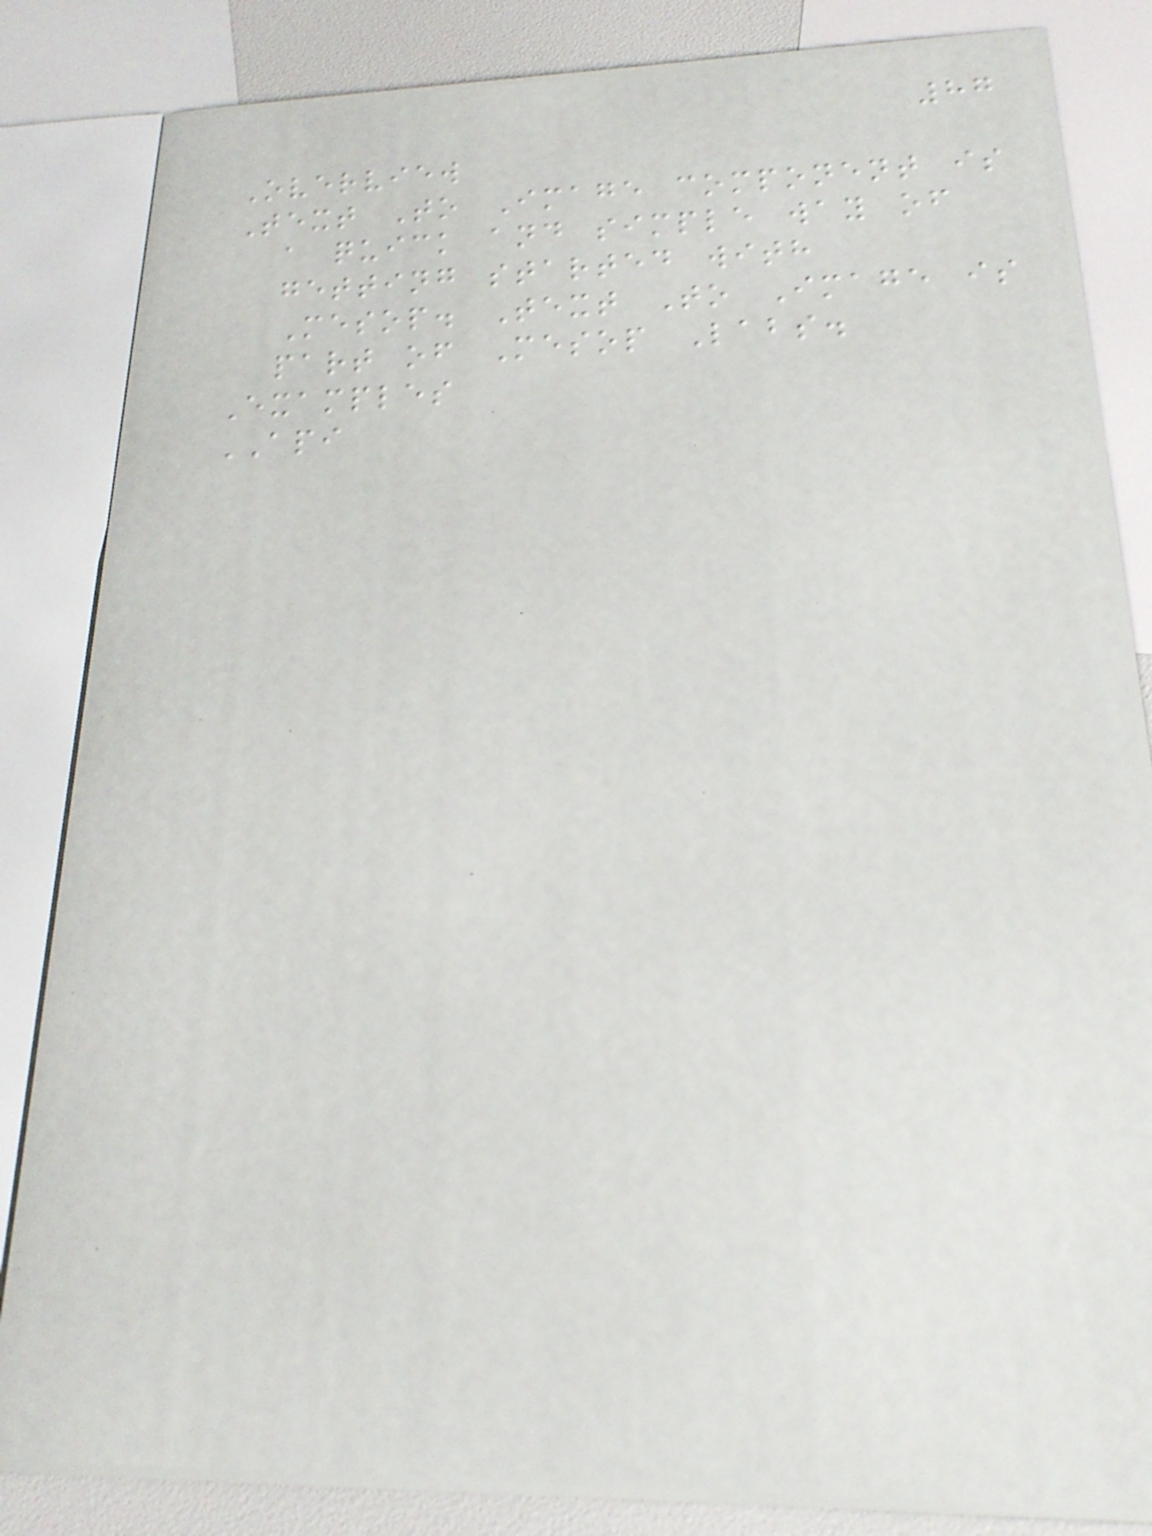87
Overview
Text To Image component is
a quick and simple way of
getting started with
Mesop. Text To Image is
part of Mesop Labs.
Examples
API
